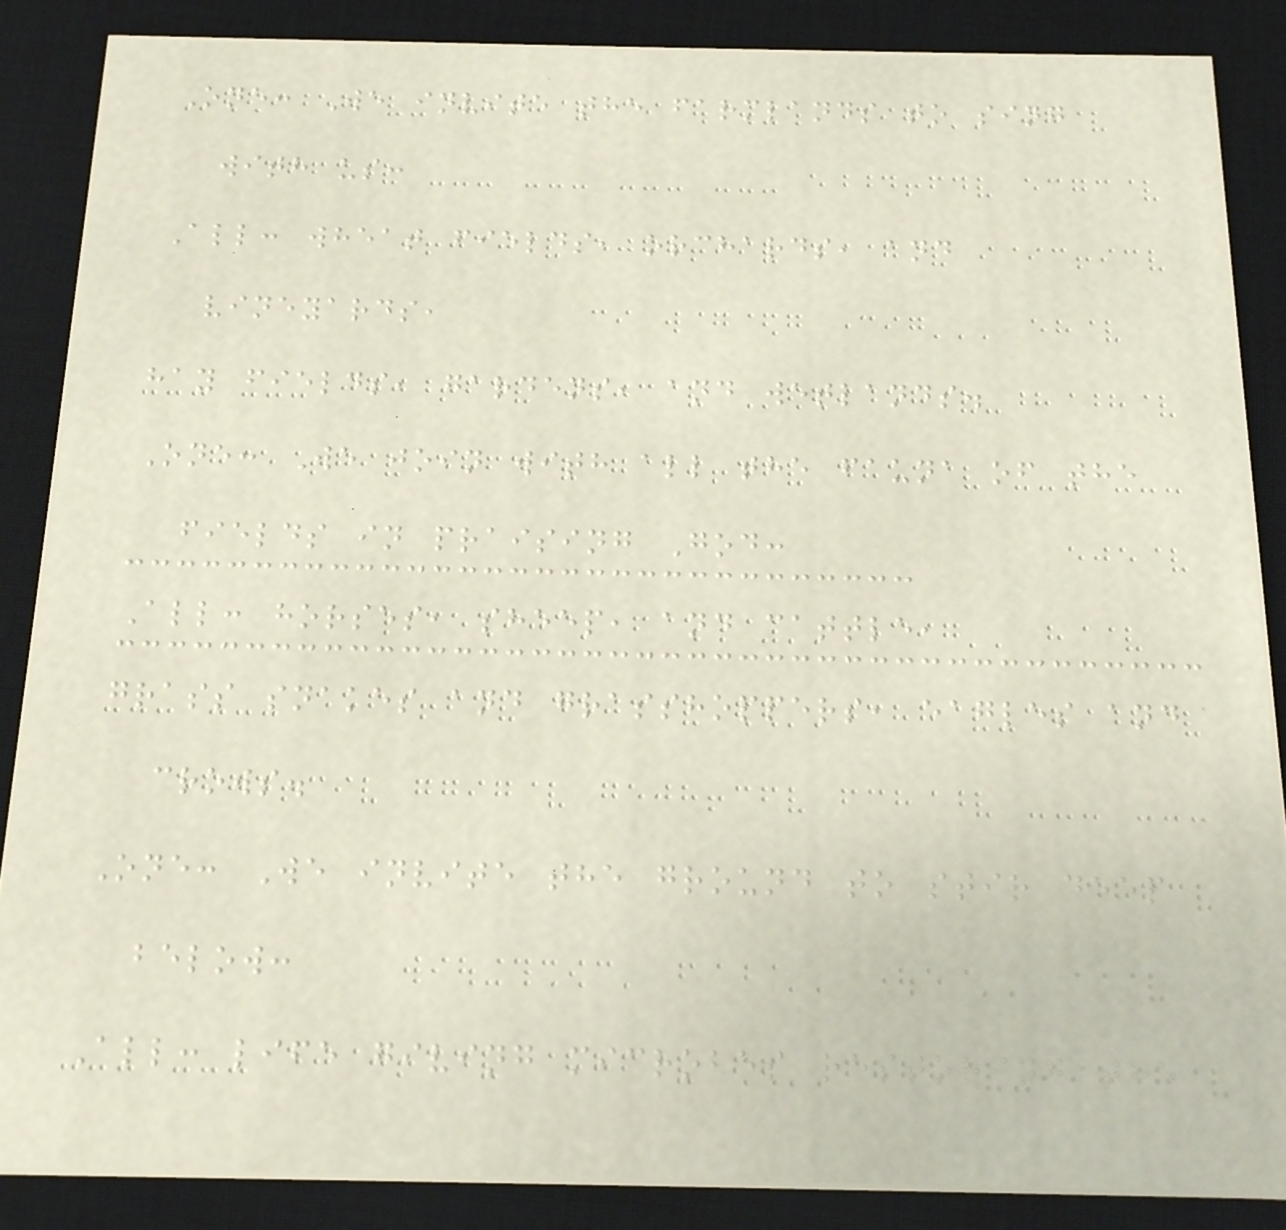One: We invite the farmlands to sing
with us:
All: wheat fields, orchards, and
vineyards,
hay fields, gardens, and wetlands.
One: We join with all the fauna of the
fields in praising God:
All: horses, sheep, and cattle,
grass snakes and grasshoppers, eagles and
crows.
One: We invite the ground to stir deep
below:
All: life giving microbes restoring the
